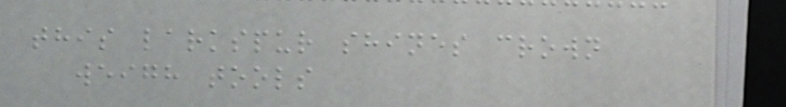this larkspur shines crown
weigh tools
